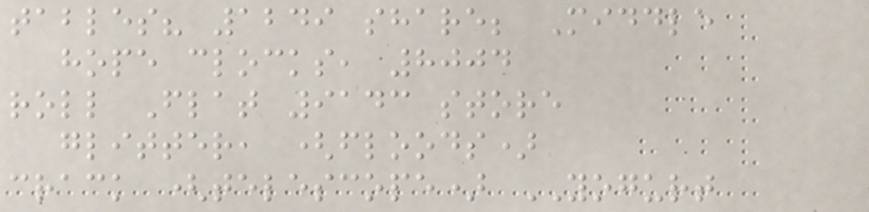tables? 1249 share; Middle
hope clocks, 8004
roll Flat 9143 store
glitter, (floods)
crack (telescope) YOGURT
